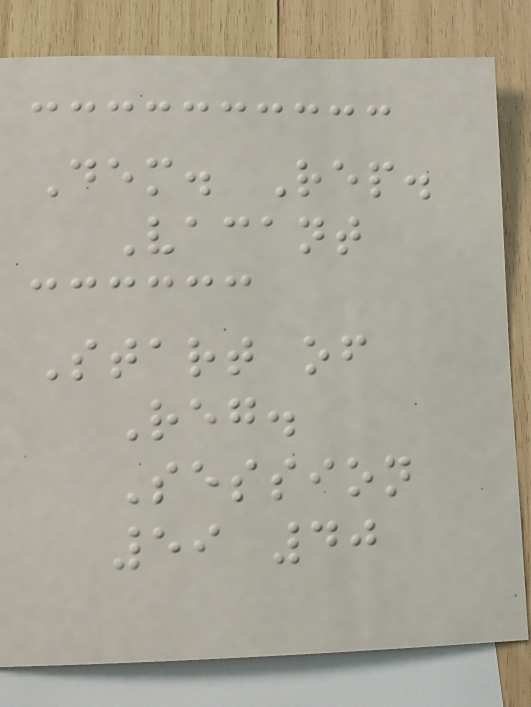Dem. Rep.
Vacant
Start of
Reg.
Session
59 40
